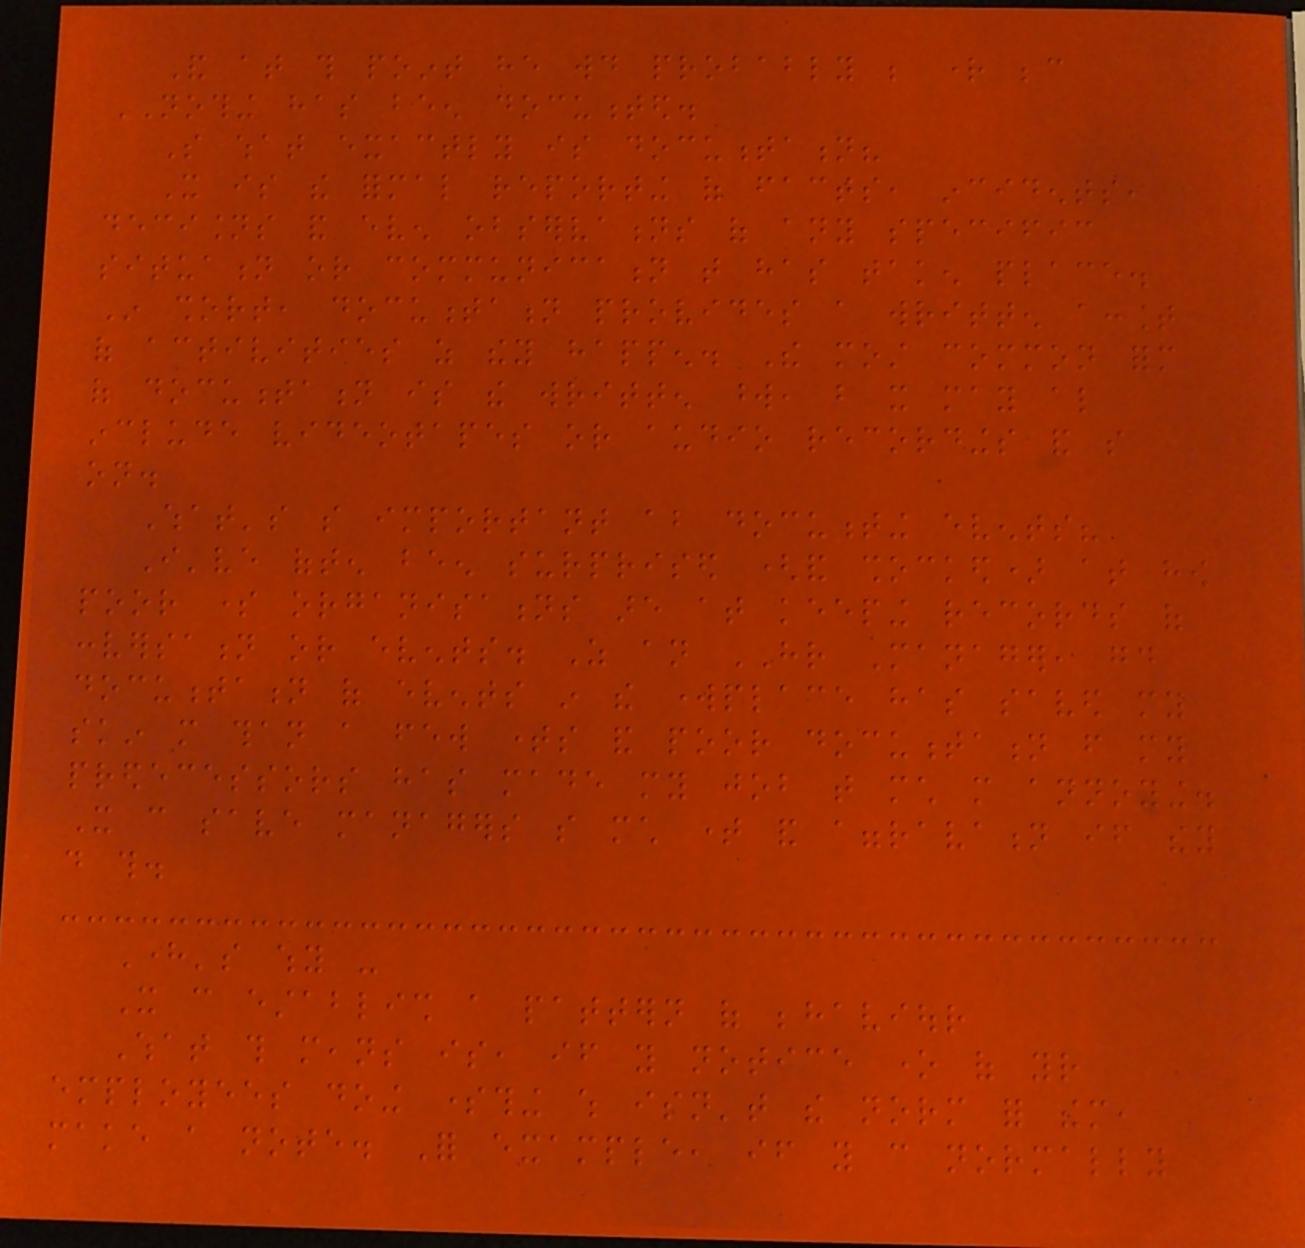And at this point he would probably be right because
NOTHING has been documented.
So what exactly is documentation?
It is the formal reporting of facts, incidents,
decisions and even observations of any specific
situation or communication that has taken place.
In short, documentation provides a written account
of activities as they happen. The most common form
of documentation is the written word, but it may also
include videotapes or audio recordings and so
on.
What's so important about documenting events?
I've often been surprised (and shocked) at how
poor some organisations are at keeping records of
conversation or events. As an HR Manager, good
documentation of events in the workplace has saved my
skin more than a few times and poor documentation from my
predecessors has made my job that much more annoying.
It can save managers so much time and aggravation if they
do this.
Here's why -
It can establish a pattern of behaviour
What this means is, if you notice one of your
employees doing something which isn't the norm for them,
make a note. For example, if you can normally
